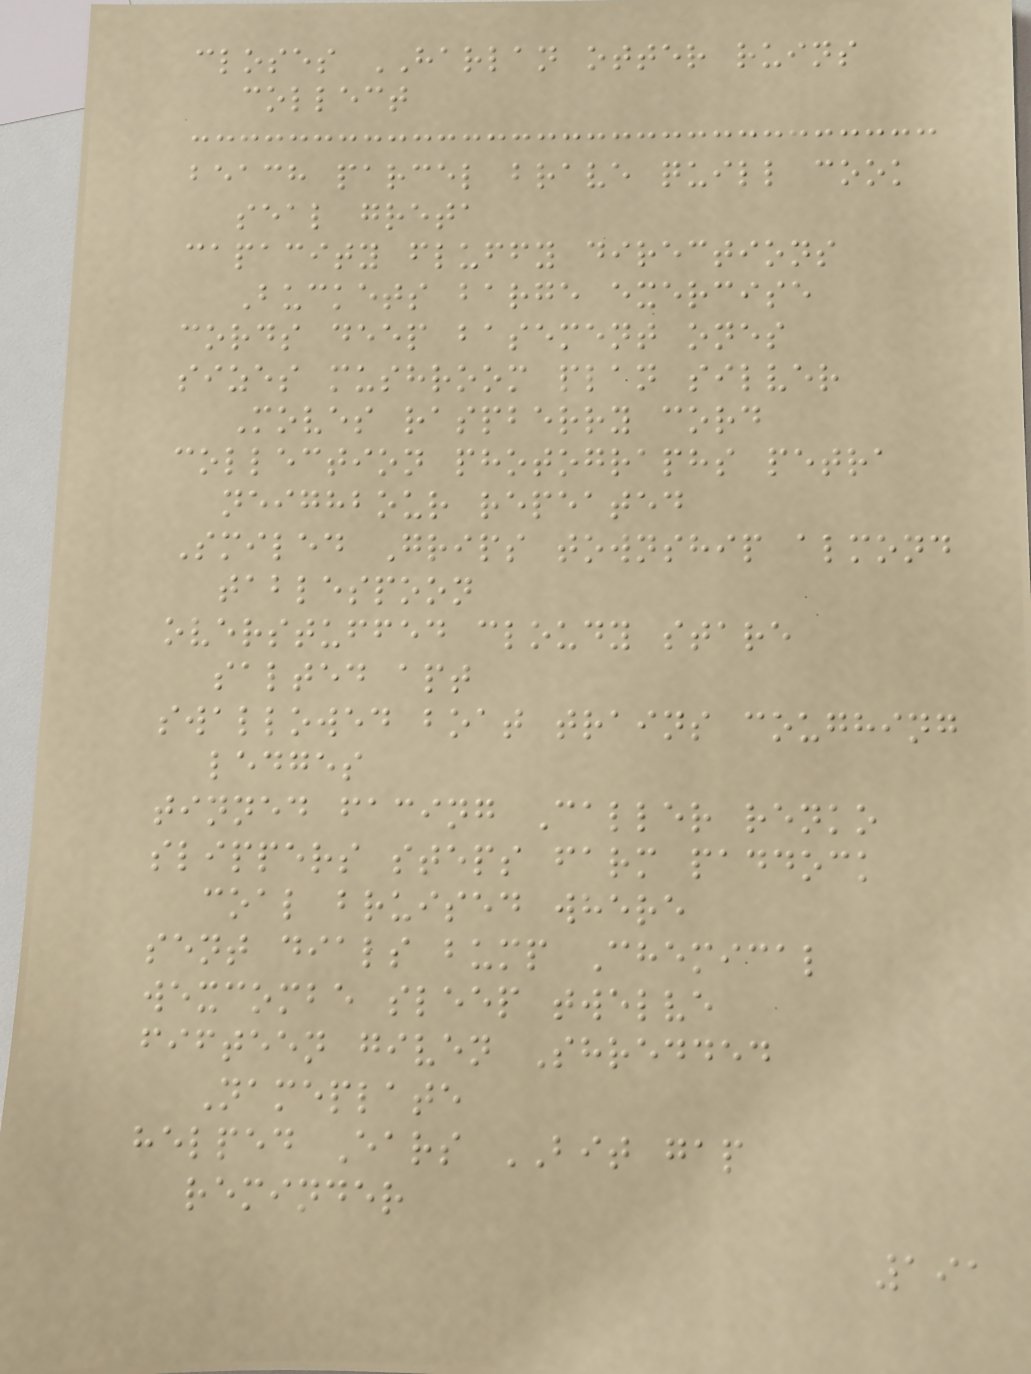closes HARLAN otter ruins
collect
beach parcel brave quill cook
seal greta
capacity fluffy directions
Buckets barge exercise
cords deep basement ones
sizes mushroom plan silver
Moves raspberry cord
collection photographs petra
neighbour repeated
Smiled Grips township almond
tablespoon
overstuffed cloudy stare
salted apt
swallowed boat trains coughing
ledges
tinned facing Caller renko
slippers steps farm paddock
coal bruised where
sent dials bump Chemical
wexcombe sleep twelve
fifteen given Shredded
Nameplate
helped Ears BIT gap
reminder
191
